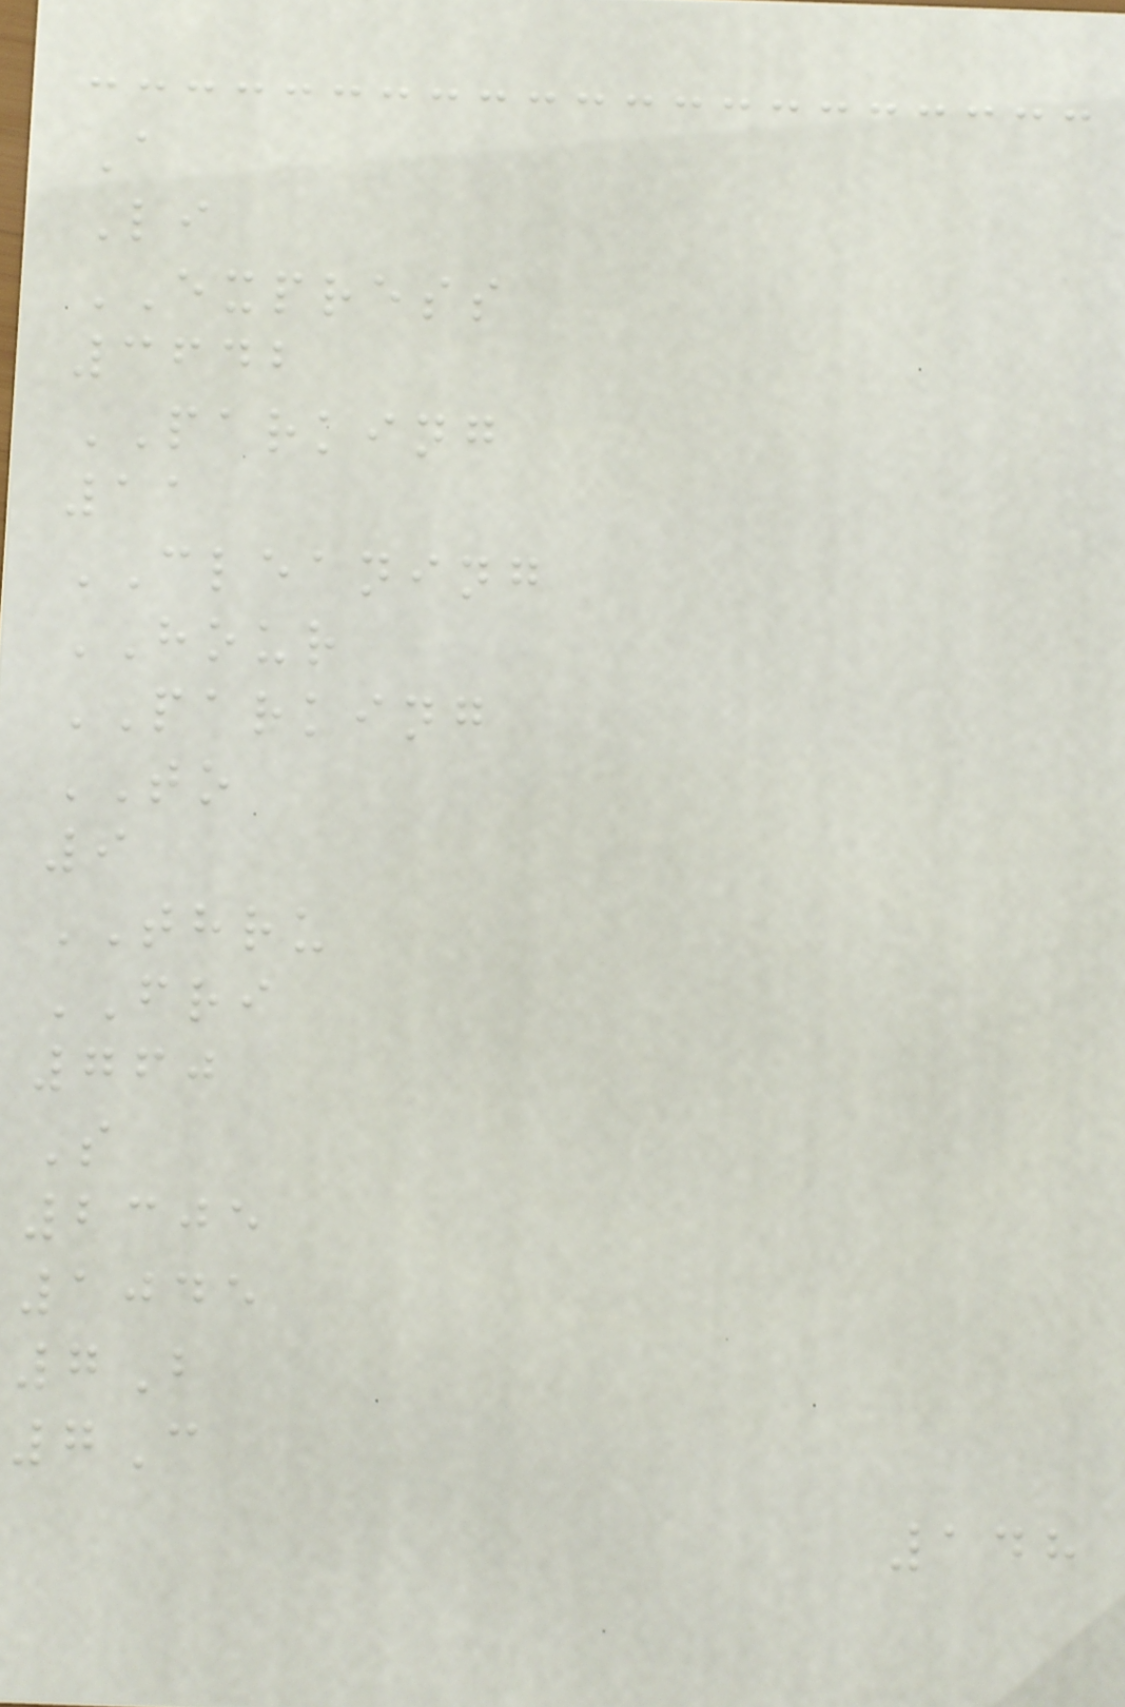A
Li
EXPRESS
3642
PARKING
11
CLEANING
HOUR
PARKING
TO
9
THRU
FRI
760
S
2305
1045
7B
7C
148
